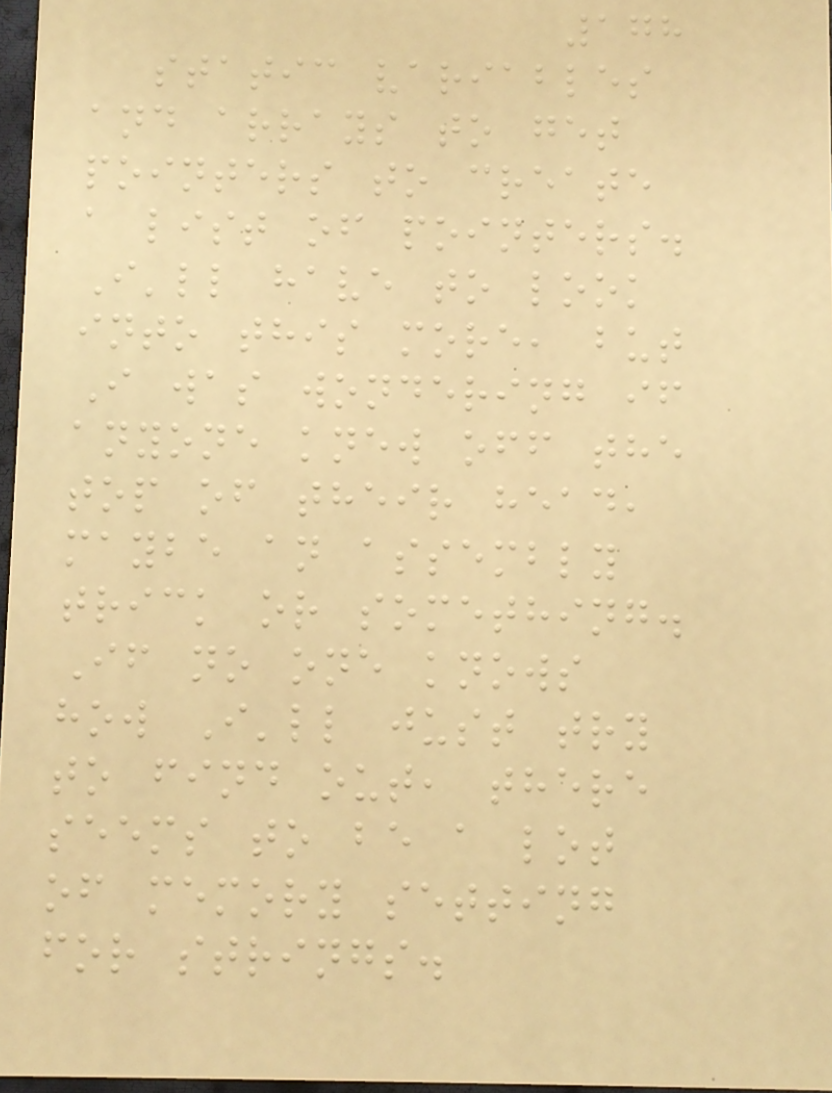178
static variables
and arrays to get
pointers to create
a list of pointers.
I'll have to look
into this more, but
I was wondering if
anyone knew off the
top of their head,
maybe an assembly
trick or something.
If no one knows
how I'll just try
to find out, there
seems to be a lot
of memory setting
for strings.
